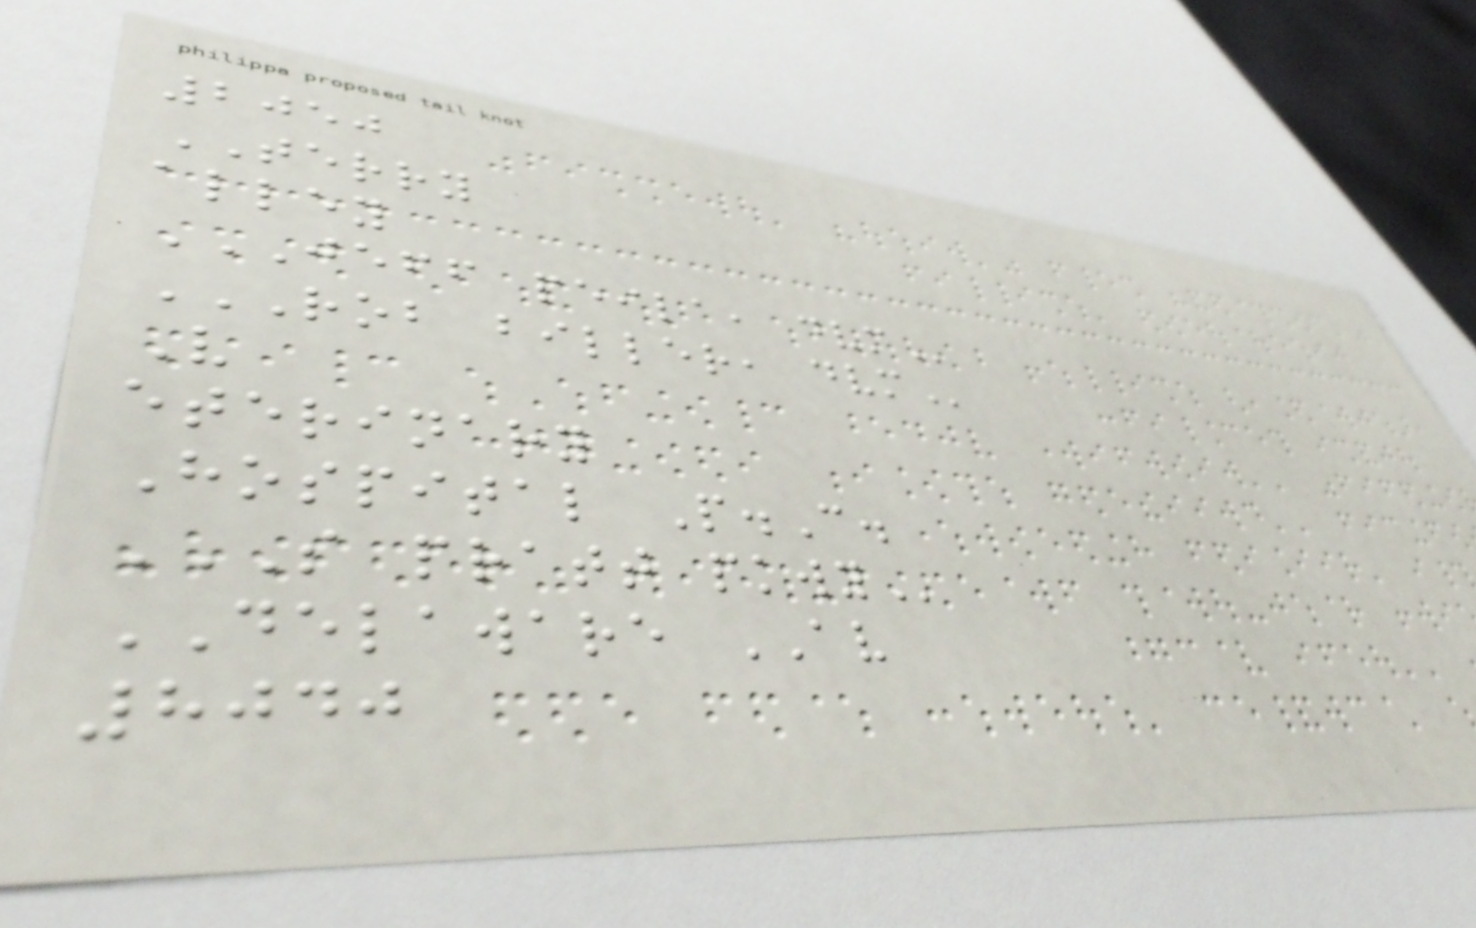2050
TERRY
alley
JEFF PEILA, DVM
ROB BILLER, DVM
V
eterinary
Hospital P.C.
S PRATT PKWY
DELAWARE AV
8040
